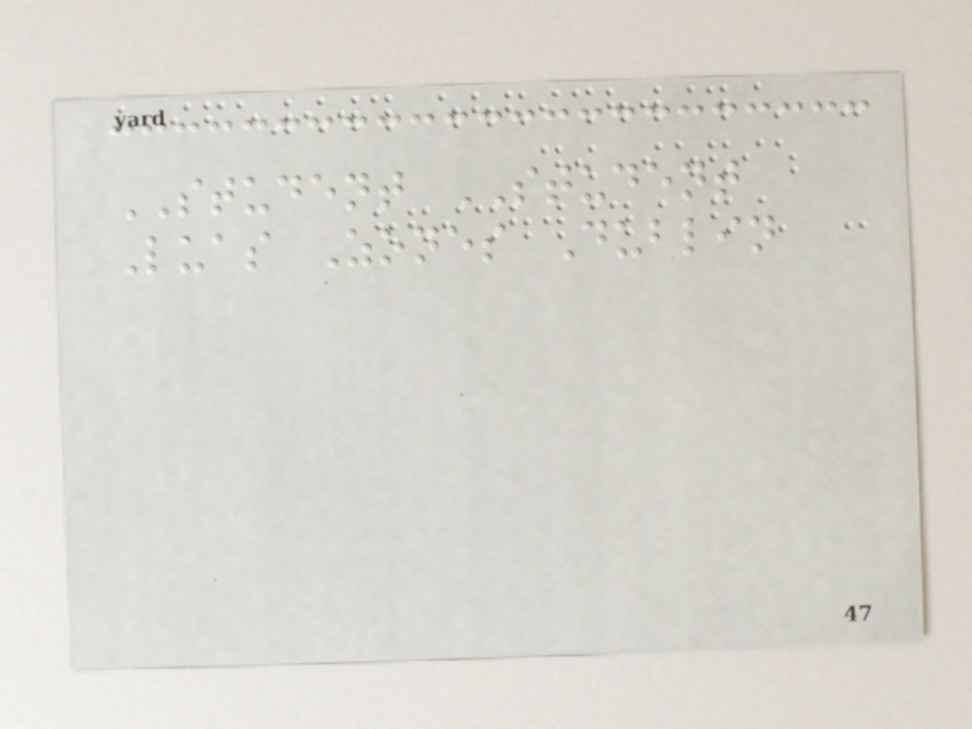STUDENT STUDENT
Luas Zones Dublin
